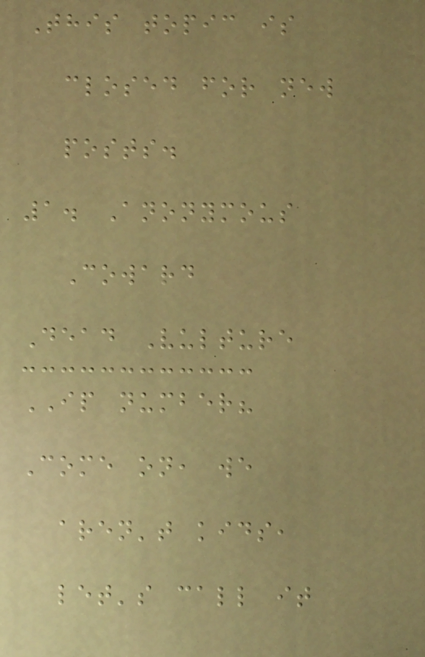This topic is
closed for new
posts.
1. Anonymous
Coward
Dead Vulture
IP number?
Come on, we
aren't kids,
let's call it
